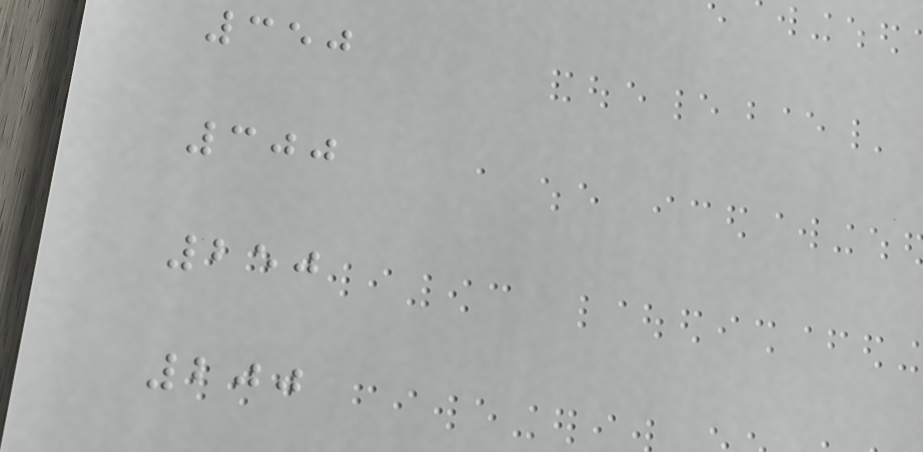350
300
250
200
